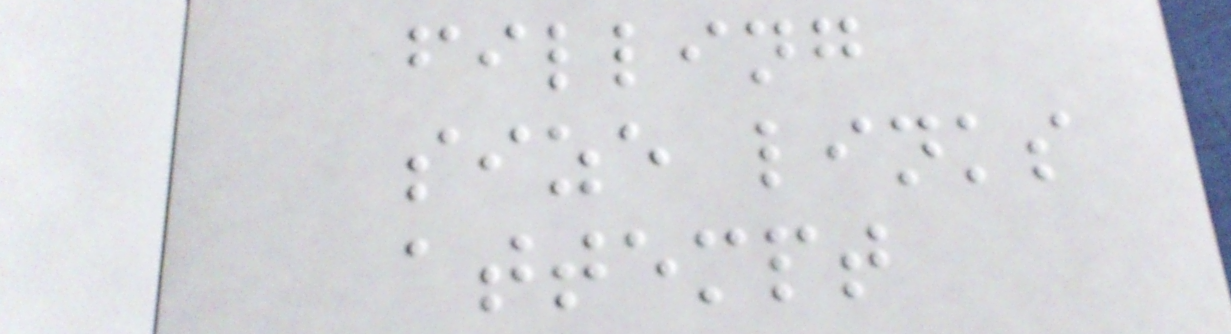filling
size links
attempt
